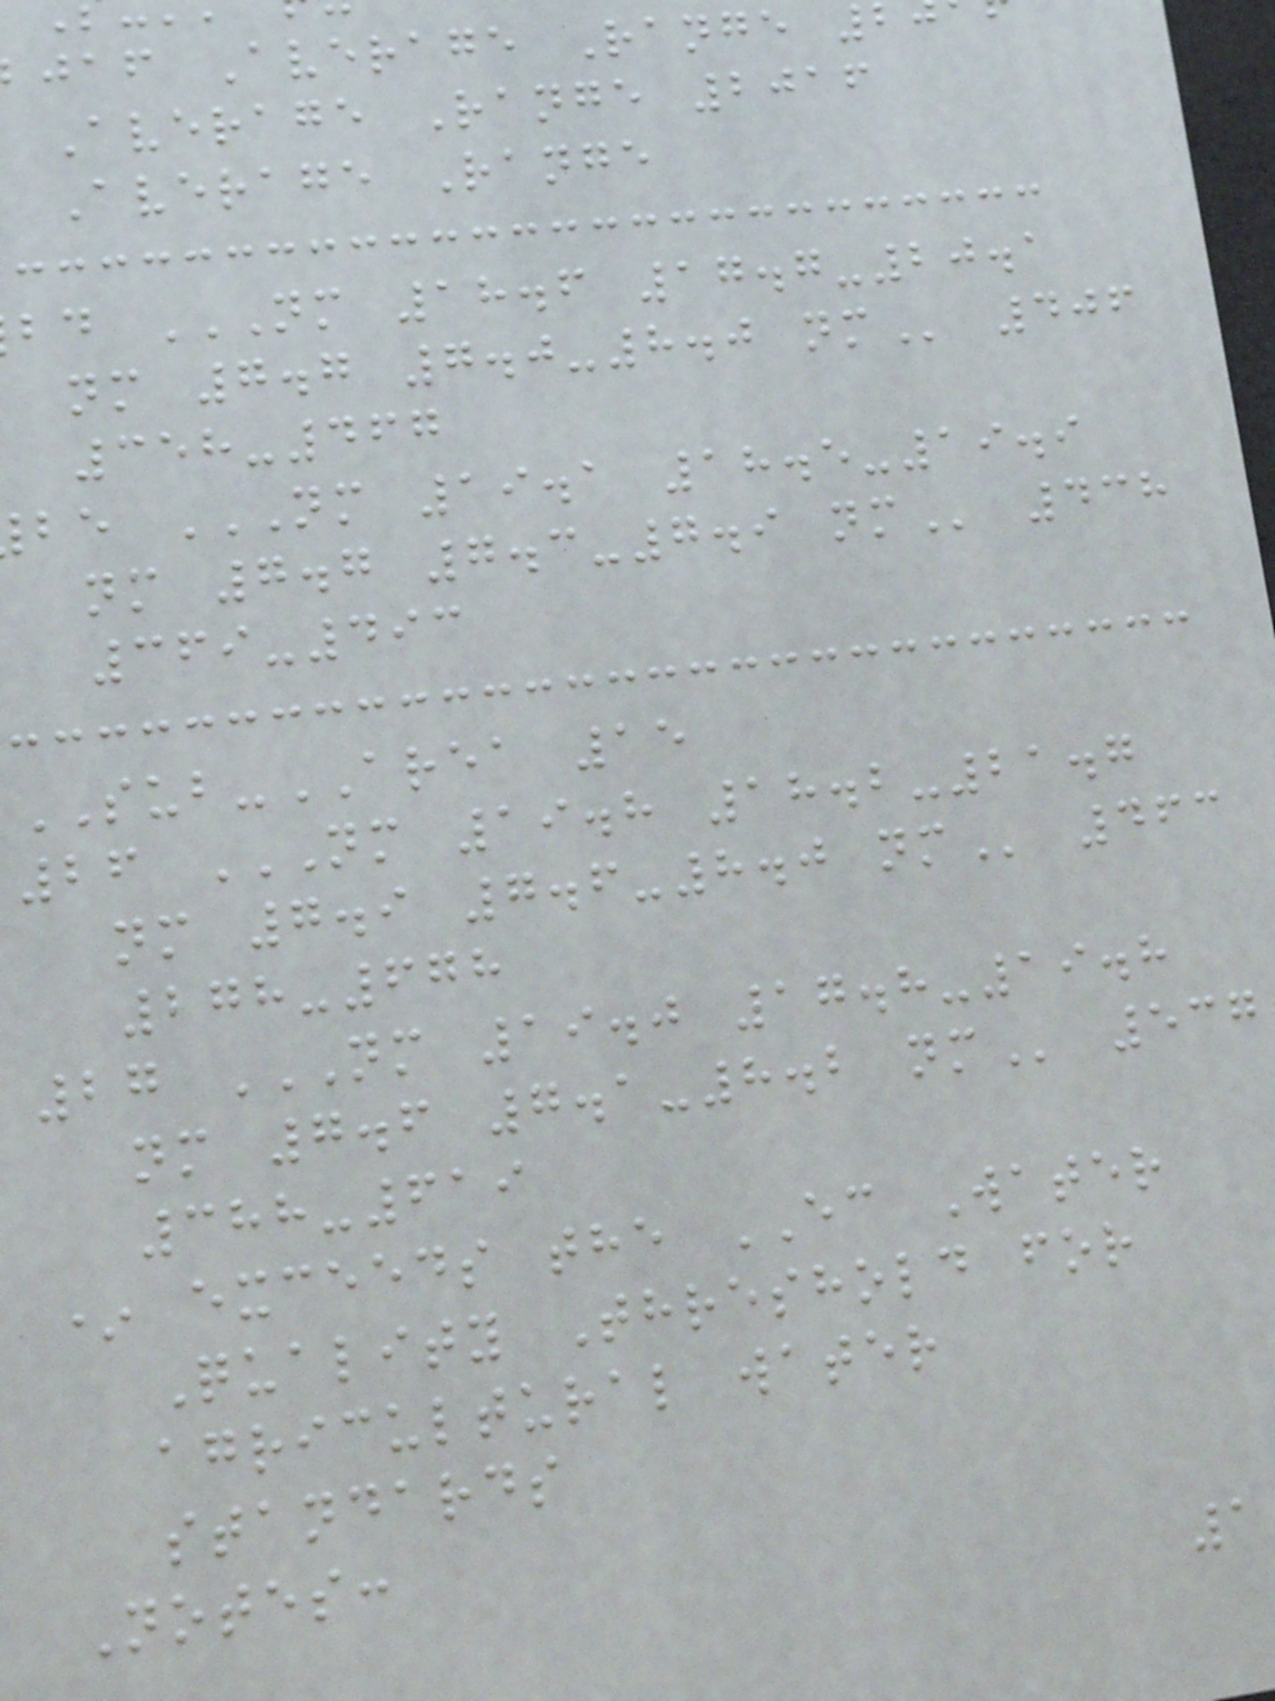jaf Average Range 2
Average Range 2016
Average Range
nm 7.7 7.0-8.0
358-467
nm 7.7 7.3-7.9
369-493
SUB-AREA 15
26 NM 19.8 18.2-21.7
nm 7.9 7.6-8.0
278-678
27 NM 19.0 17.8-19.8
nm 7.6 7.1-8.2
388-619
* exceeds the EC Water
Quality Threshold for
agricultural water
standards
Notes:
